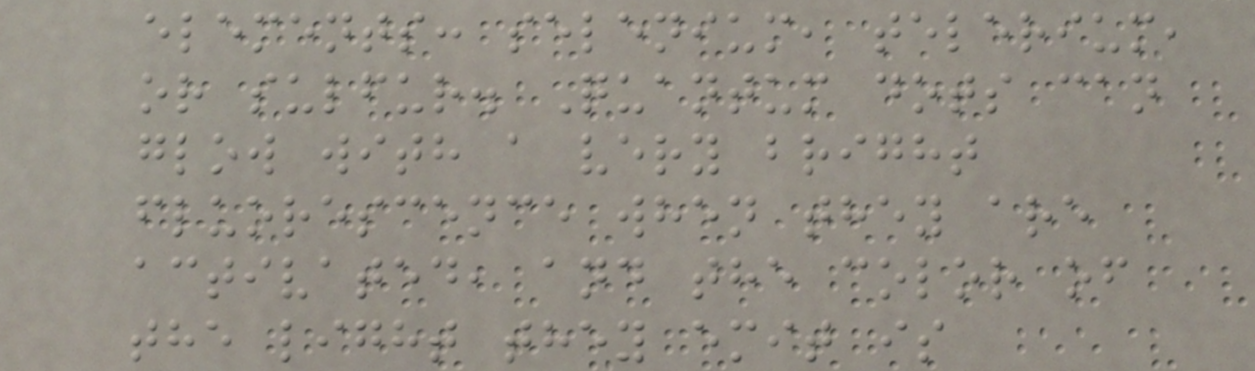elements: selenium, telerium,
or sulfur. Quantum dots can
glow with a very bright
fluorescence when they are
activated, and the color of
the light they emit is
